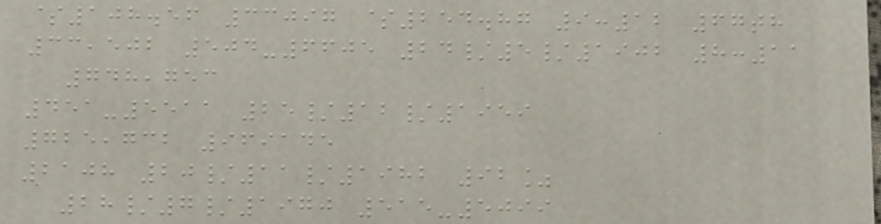$108.56 33097 $254.87 9:12 67th
33,502 504-6605 24/5/1902 8:11
748,753
451-5511 25/12/1959
725,732 969145
2108 20/11/1982 92%
28/7/1970 515-5099
